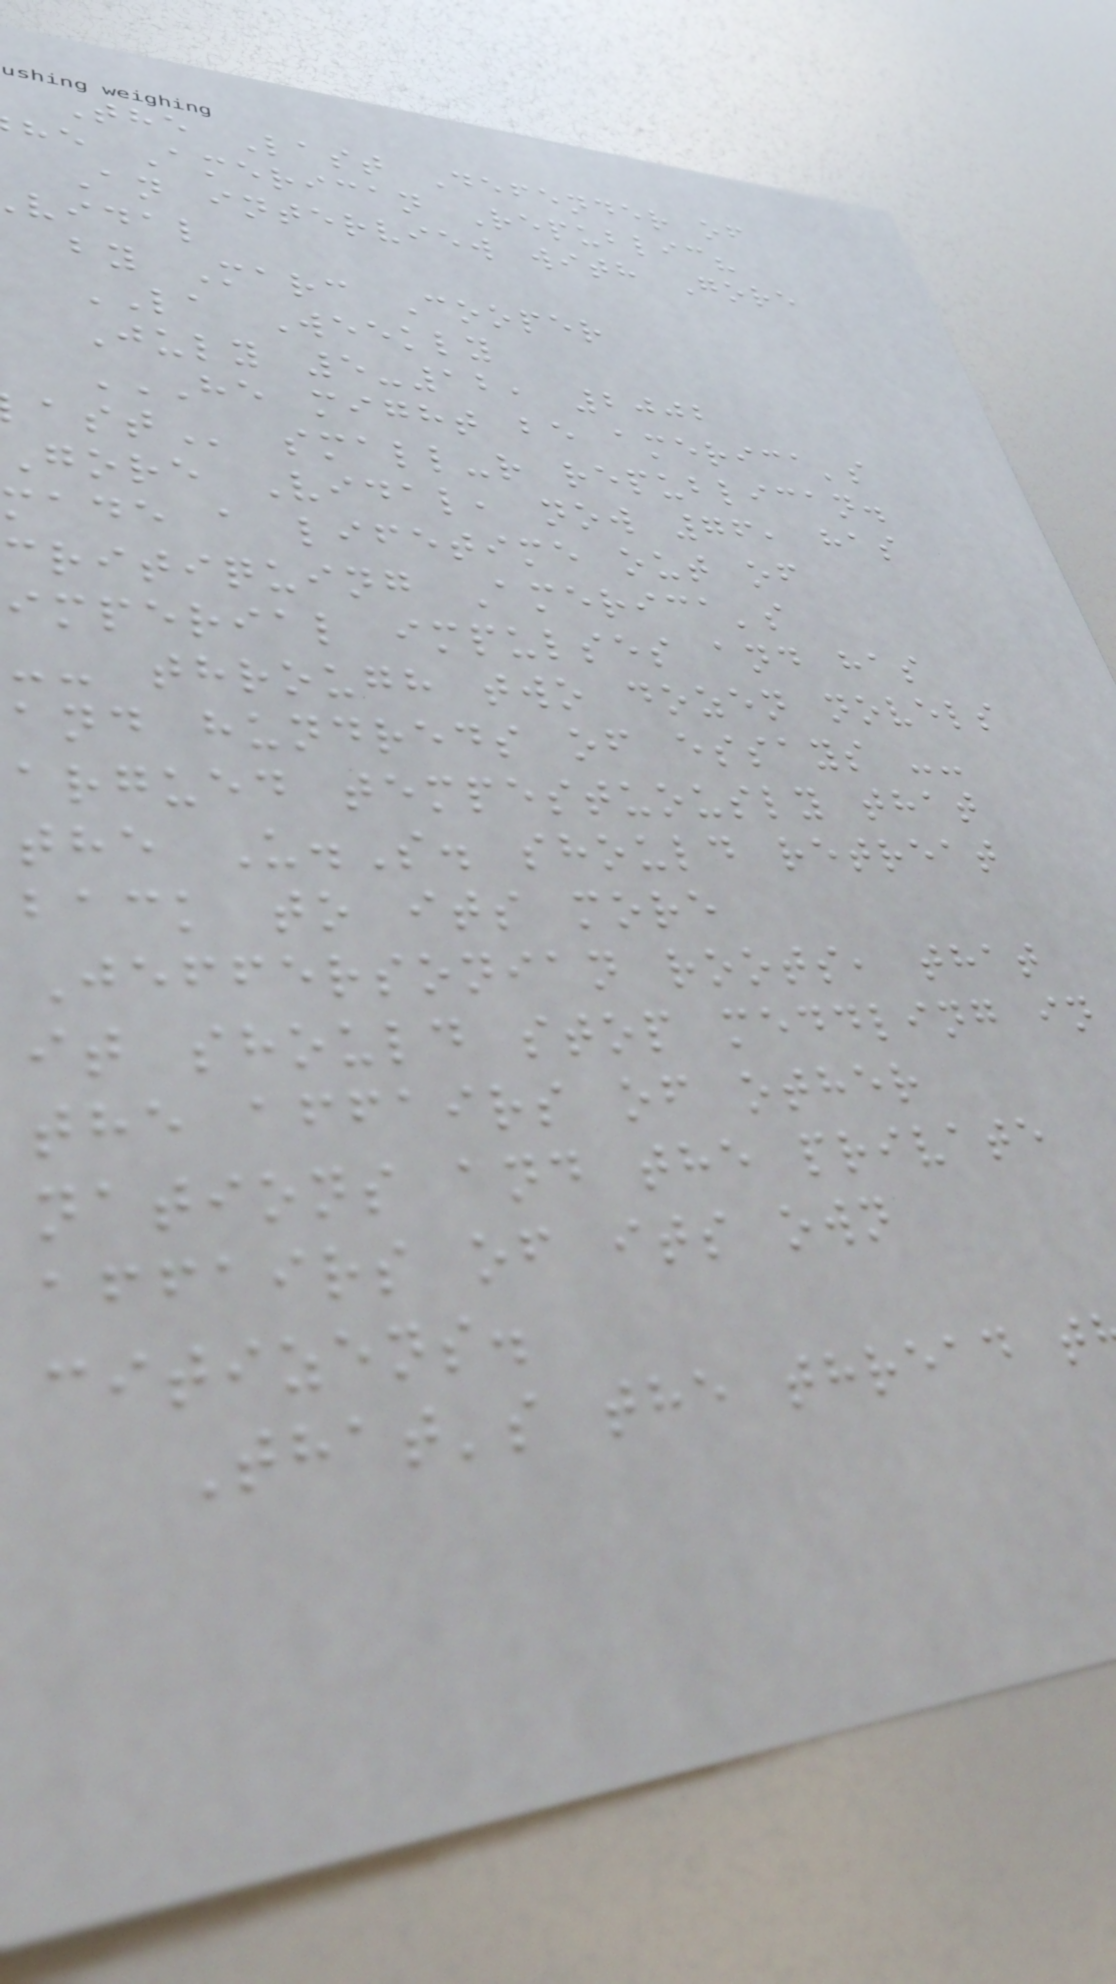The Last Defender of
he American Republic?
An interview with Gore
vidal
by Marc Cooper
LA Weekly
July 5-12, 2002
HE MIGHT BE AMERICA'S
small-r republican.
gore Vidal, now 76, has
made a lifetime out of
critiquing America's
imperial impulses and has
-- through two dozen novels
and hundreds of essays --
argued tempestuously that
the U.S. should retreat
back to its more
Jeffersonian roots, that
it should stop meddling in
the affairs of other
nations and the private
affairs of its own
citizens.
That's the thread t
